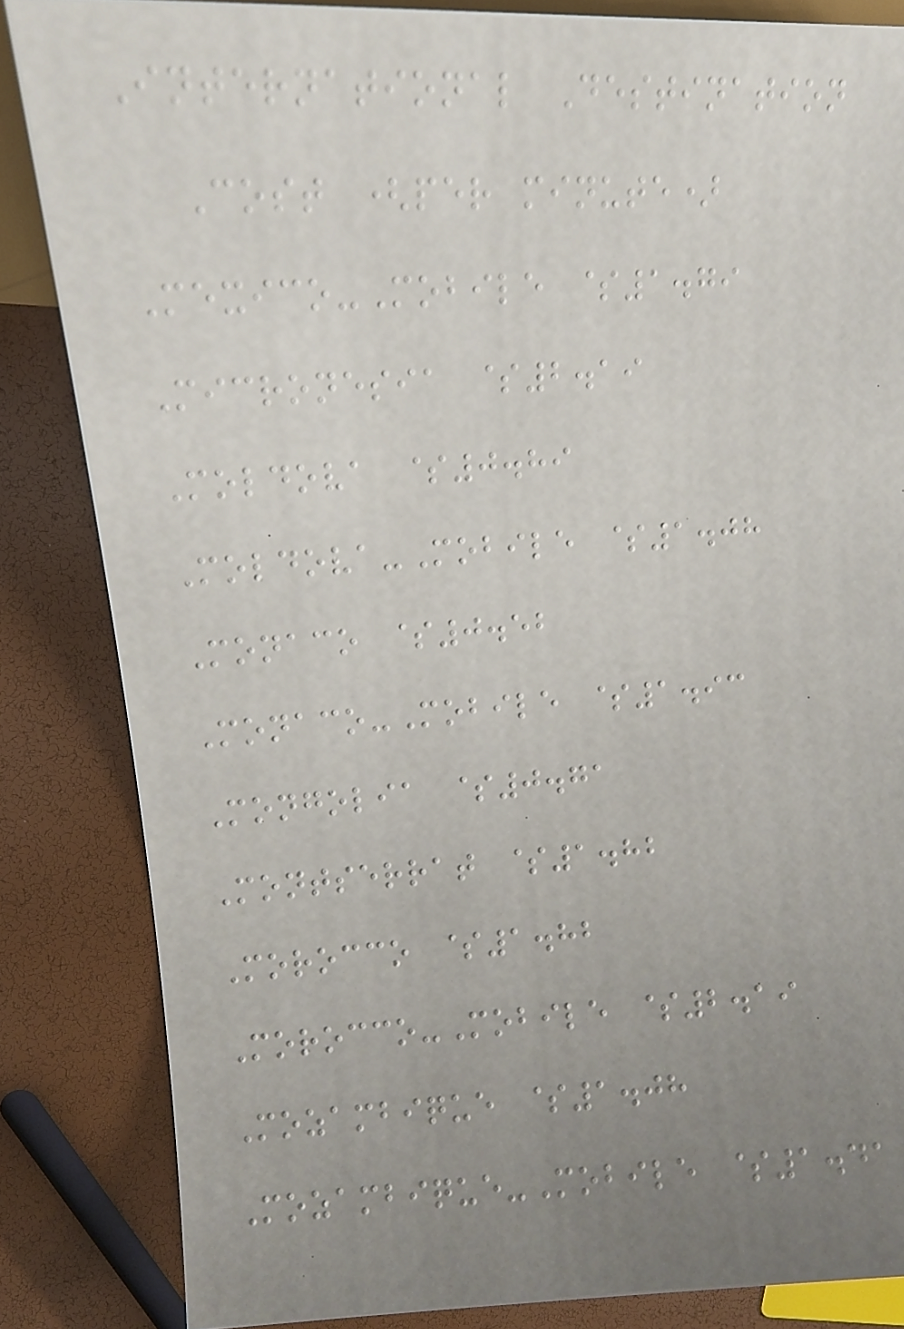International Destination
Cost (per minute)
Mexico-Mobile $1.79
Micronesia $2.19
Moldova $0.89
Moldova-Mobile $1.08
Monaco $0.52
Monaco-Mobile $1.93
Mongolia $0.71
Montserrat $1.82
Morocco $1.82
Morocco-Mobile $2.19
Mozambique $1.08
Mozambique-Mobile $1.41
